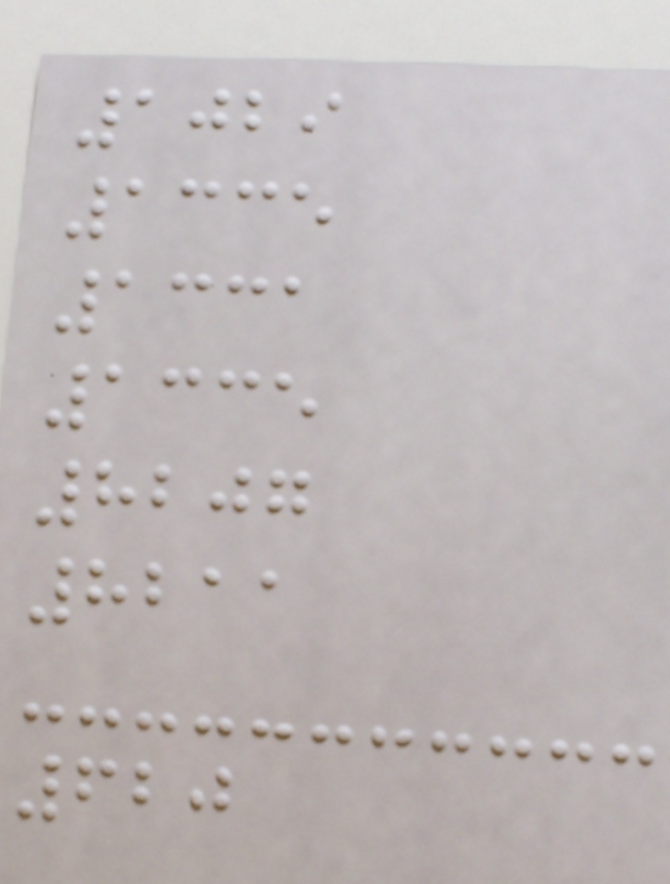1029
1335
1331
1335
8207
8211
620
